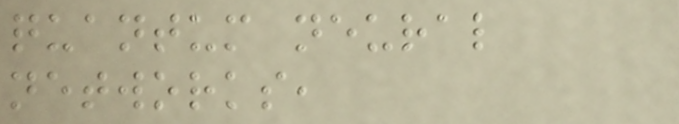quantum neural
networks,
